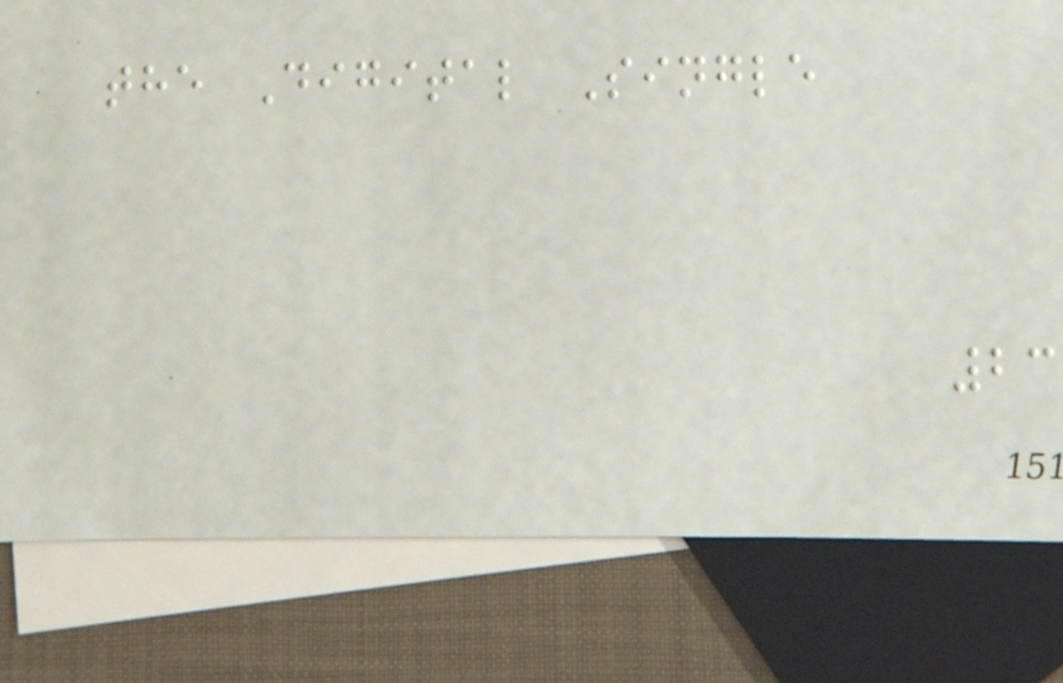the Digital Single
23
